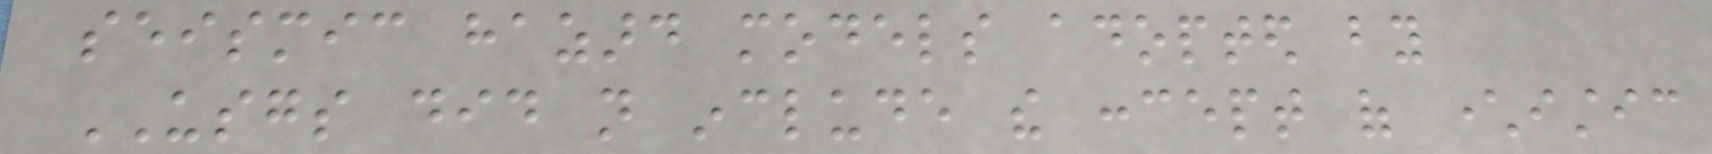seismic hazard models adopted by
USGS did not include the concept of characteristic
